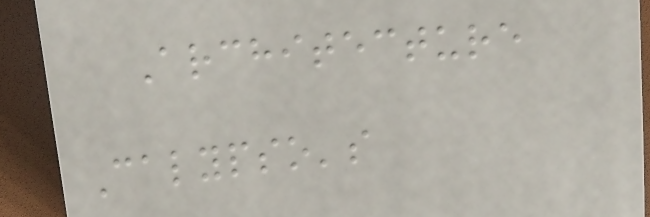Architecture
Calypso's
